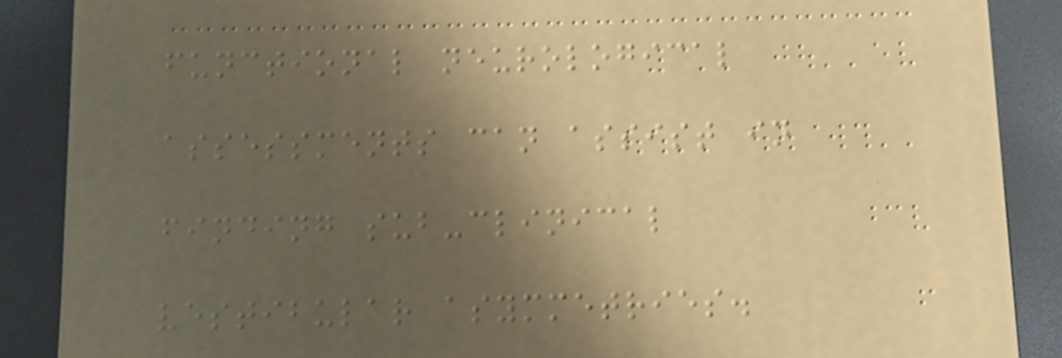functional neurological
assessments can assist in
finding sub-clinical
vestibular asymmetries.
